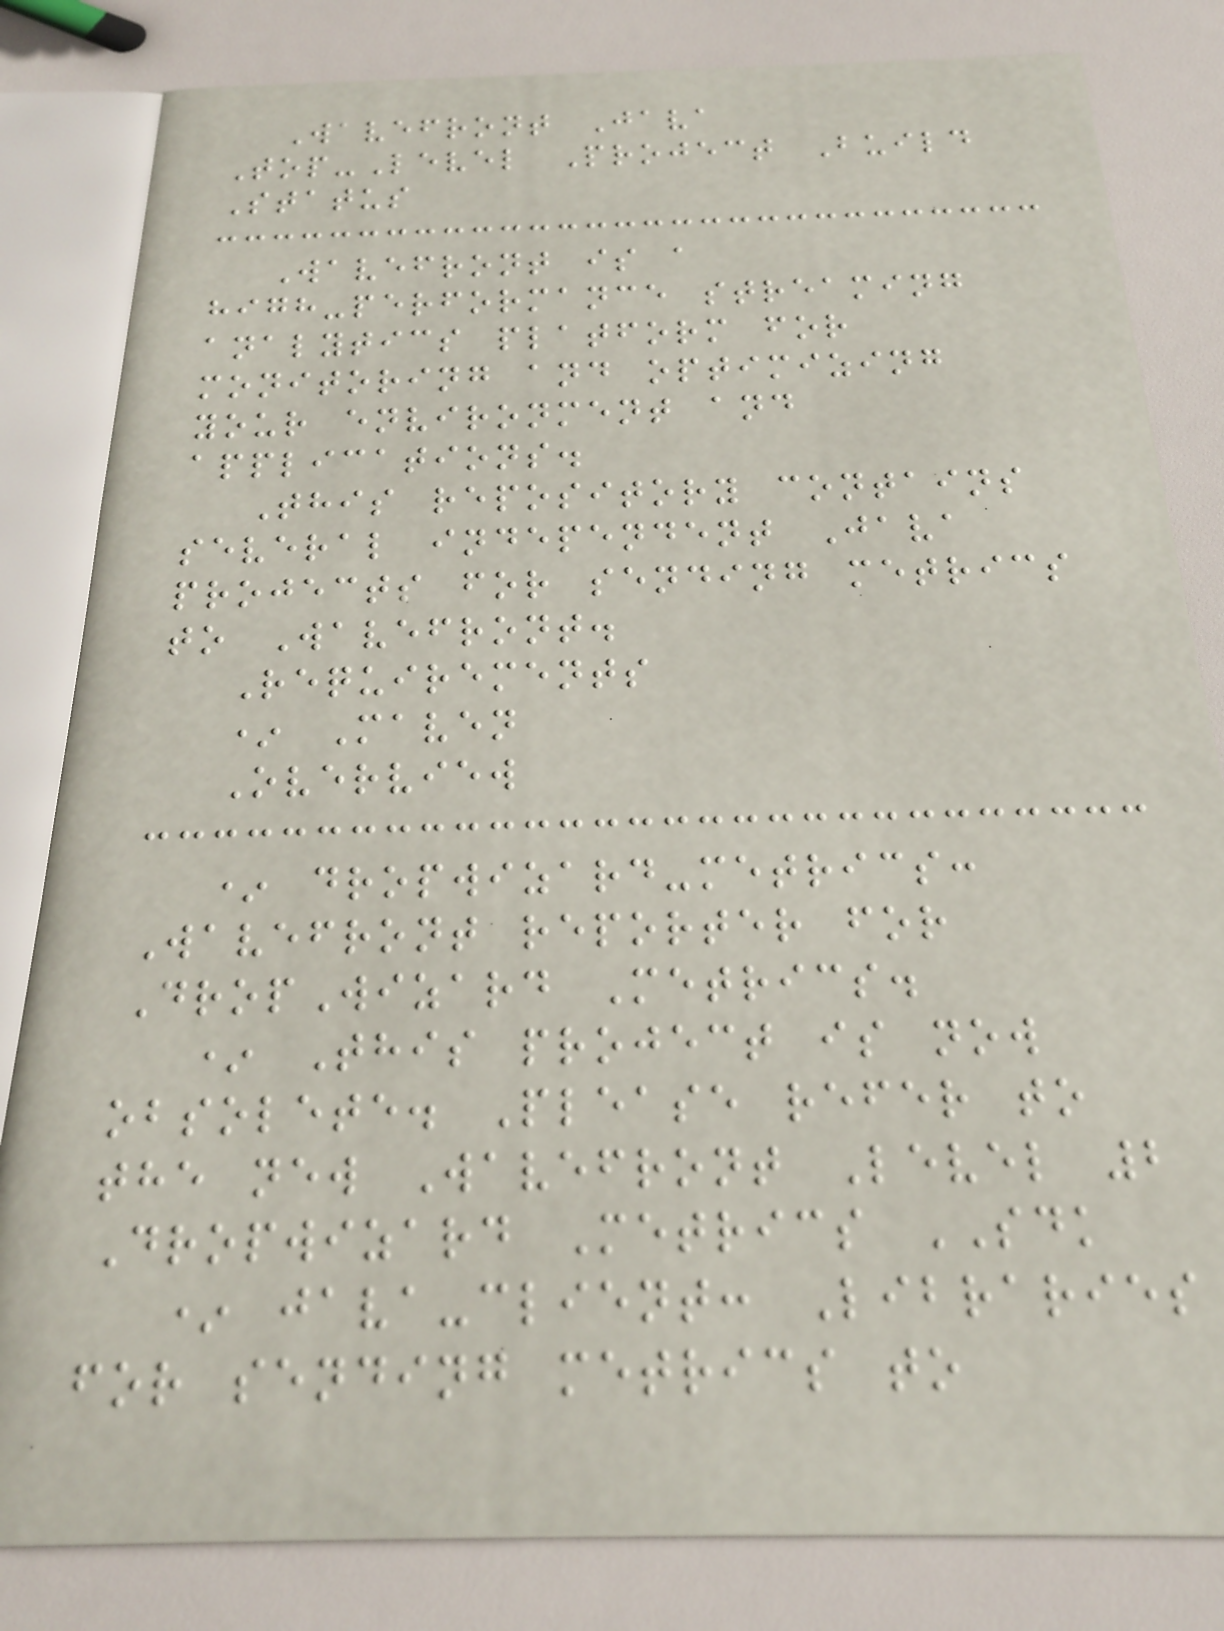Wavefront Java
Top-Level Project Build
Status
Wavefront is a
high-performance streaming
analytics platform for
monitoring and optimizing
your environment and
applications.
This repository contains
several independent Java
projects for sending metrics
to Wavefront.
Requirements
* Maven
Overview
* dropwizard-metrics:
Wavefront reporter for
DropWizard Metrics.
* This project is now
obsolete. Please refer to
the new Wavefront Level 2
Dropwizard Metrics SDK
* java-client: Libraries
for sending metrics to
